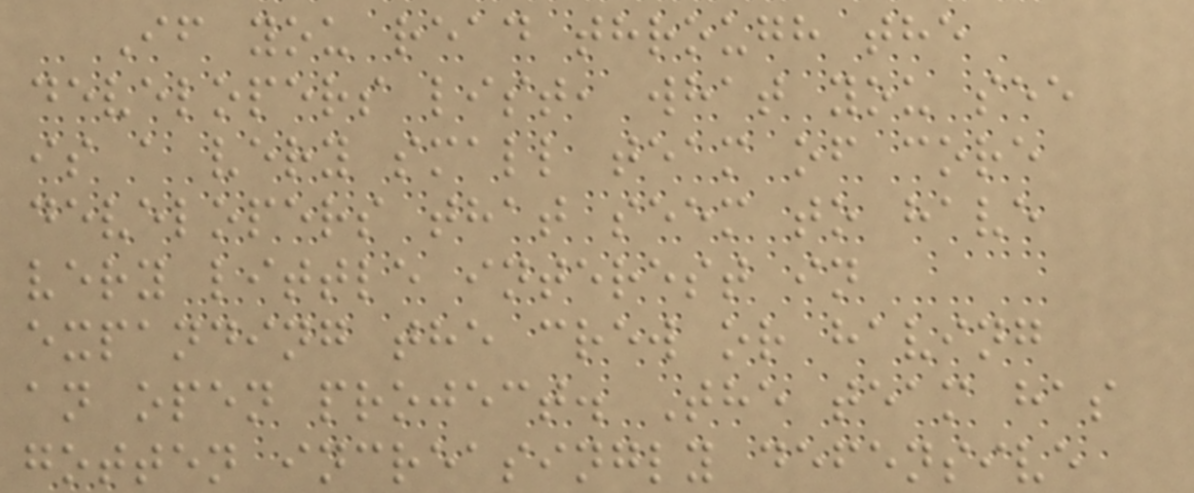If you read through the
developers list, what you see
is a very small team of core
developers that seem to have
very little interest in
expanding the crew or having
an open project. The team has
gotten increasingly defensive
